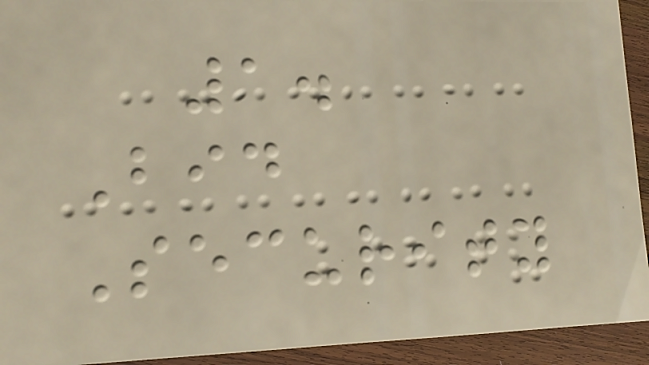1.
Bid
Security
